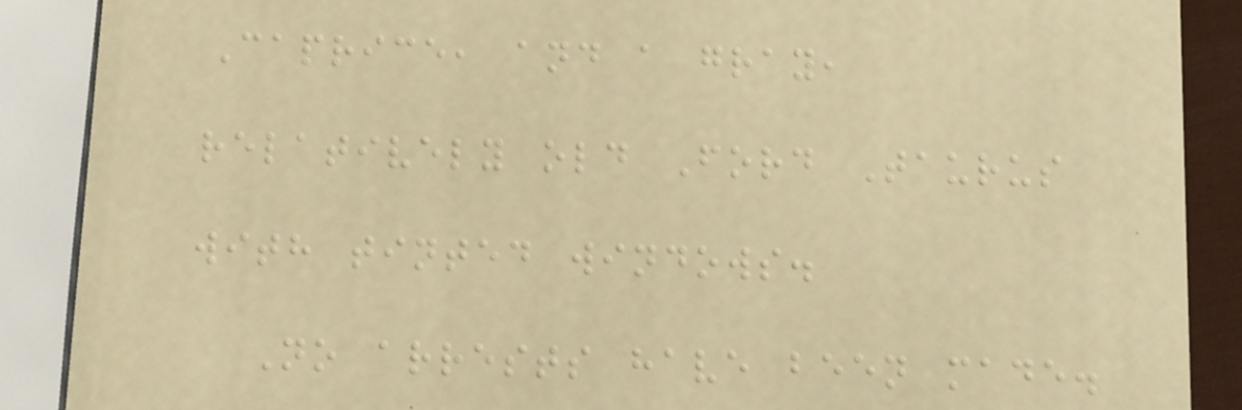Caprice, and a gray,
relatively old Ford Taurus
with tinted windows.
No arrests have been made.
